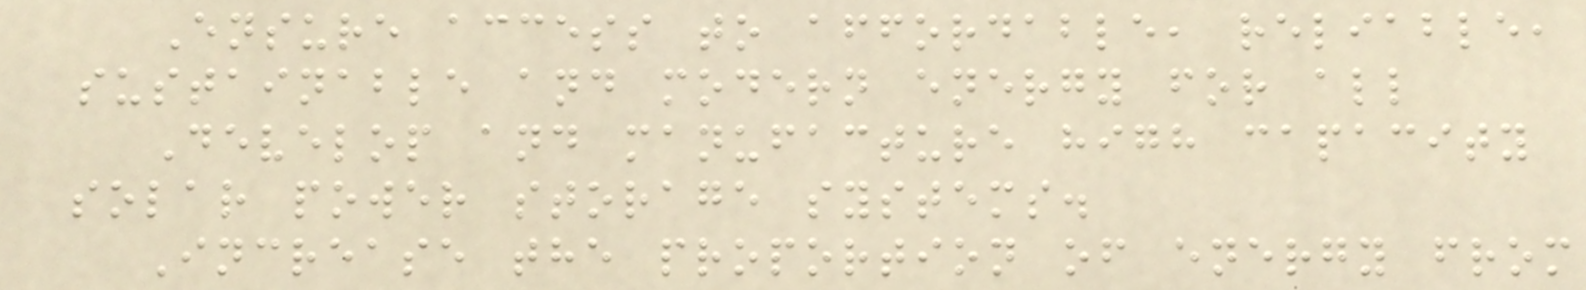Ensure access to affordable, reliable,
sustainable and modern energy for all
Develop and manufacture high capacity
solar power storage systems.
Increase the proportion of energy from
